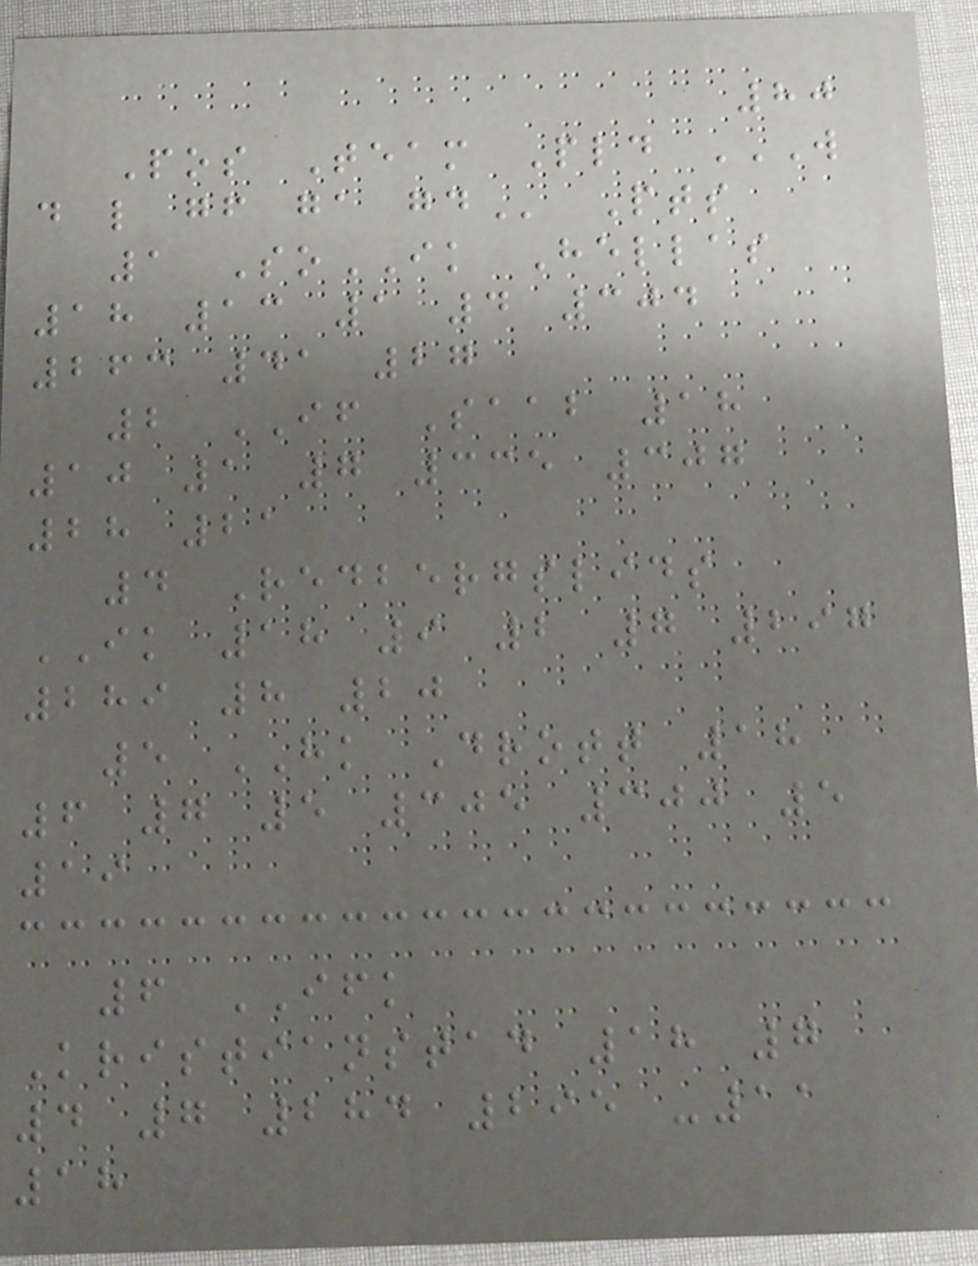80
Pos Team Pld W
D L GF GA GD Pts
1 SoIK Hellas
18 13 1 4 304
263 41 27
2 IF Saab 18
10 1 7 335 307
28 21
4 Redbergslids
IK 18 9 2 7 297
289 8 20
5 HK Drott 18
6 7 5 305 300 5
19
6 IFK
Kristianstad 18 7
4 7 284 295 -11
18
